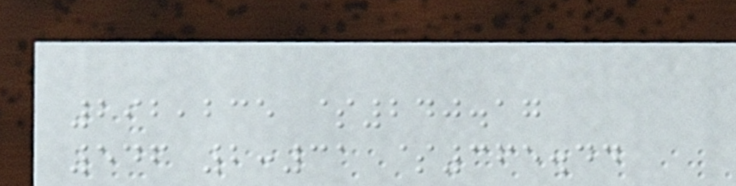292,235 $240.17
546 2:31 $365.44
